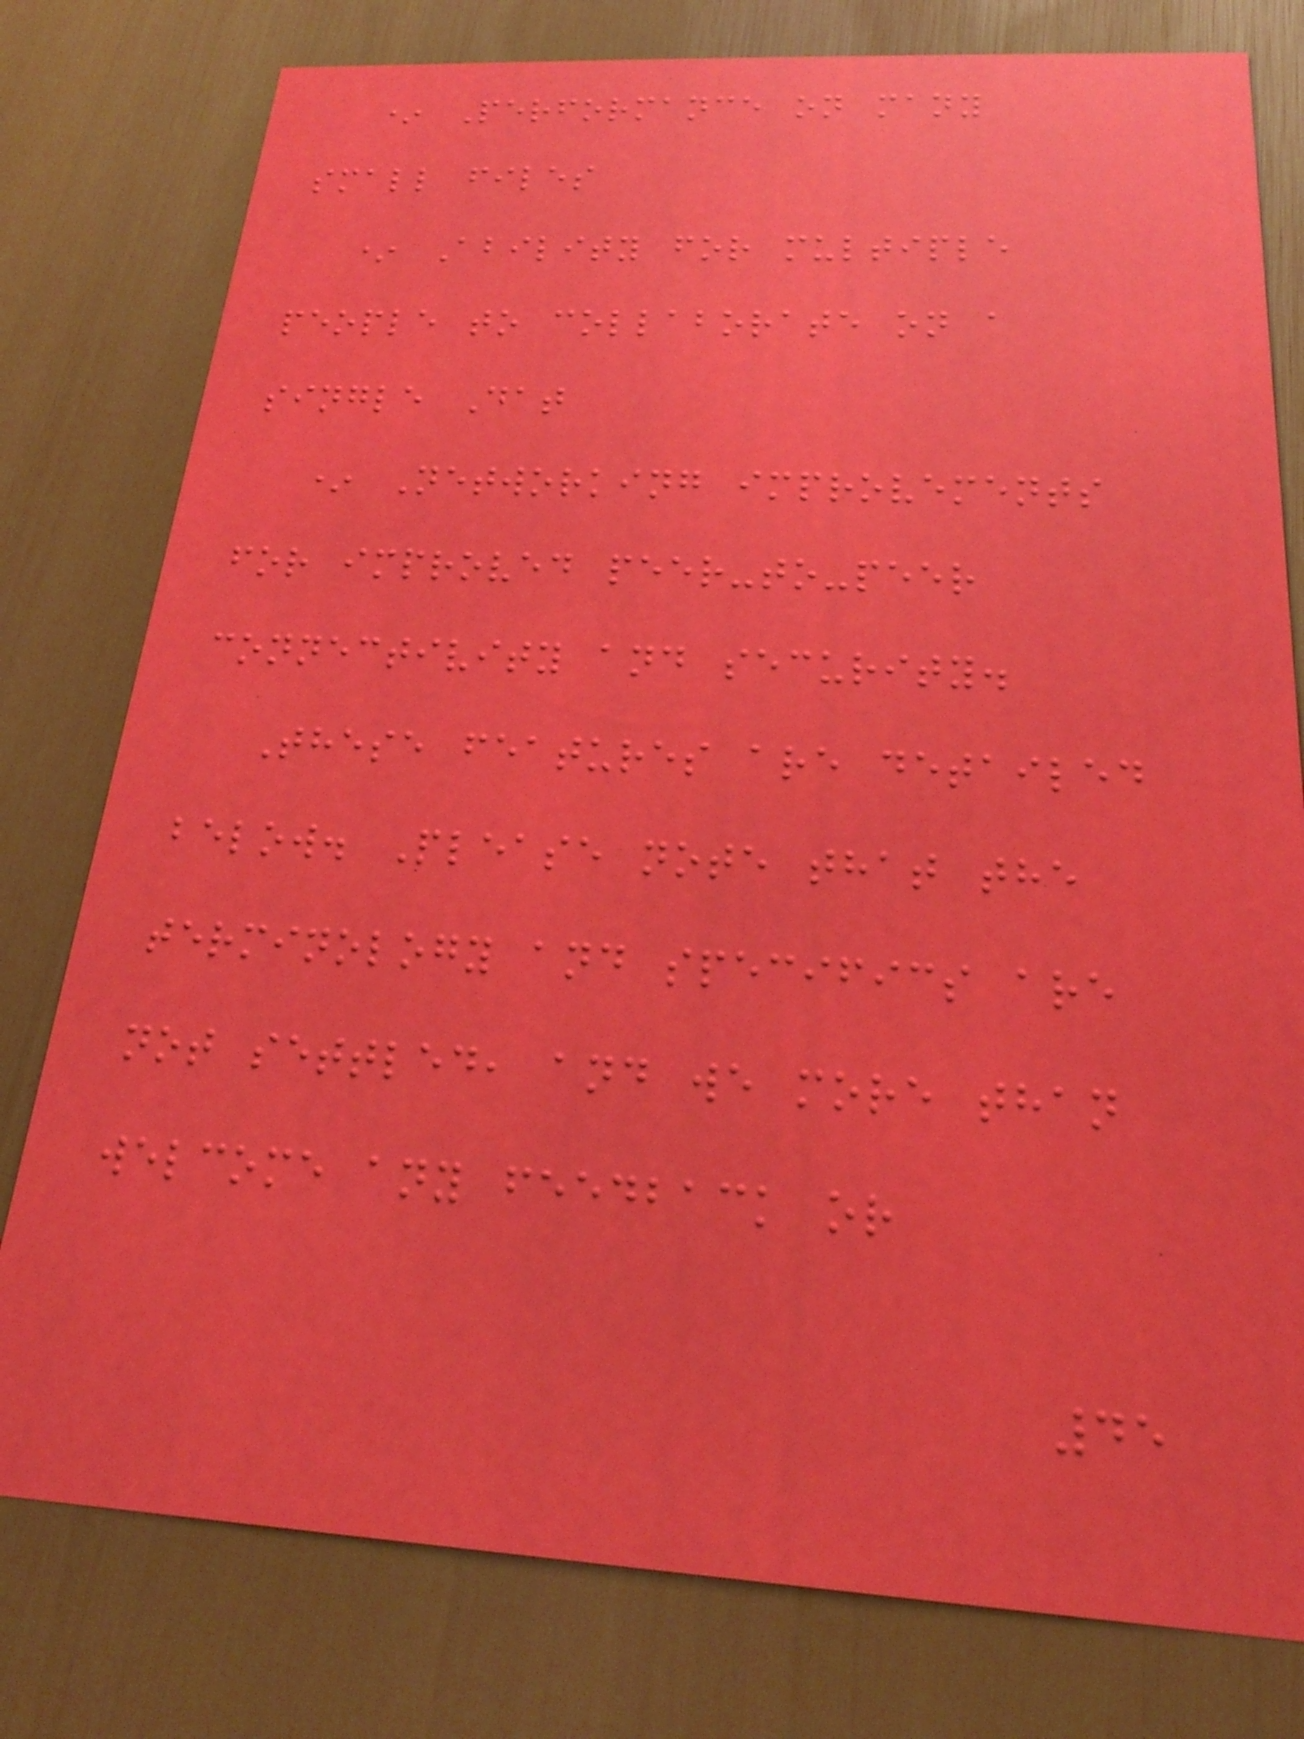* Performance on many
small files
* Ability for multiple
people to collaborate on a
single Dat
* Networking improvements
for improved peer-to-peer
connectivity and security.
These features are detailed
below. Please note that the
terminology and specifics are
not settled, and we more than
welcome any feedback or
45
